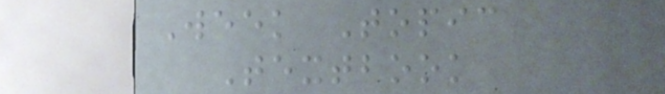Week Topic
Textbook
